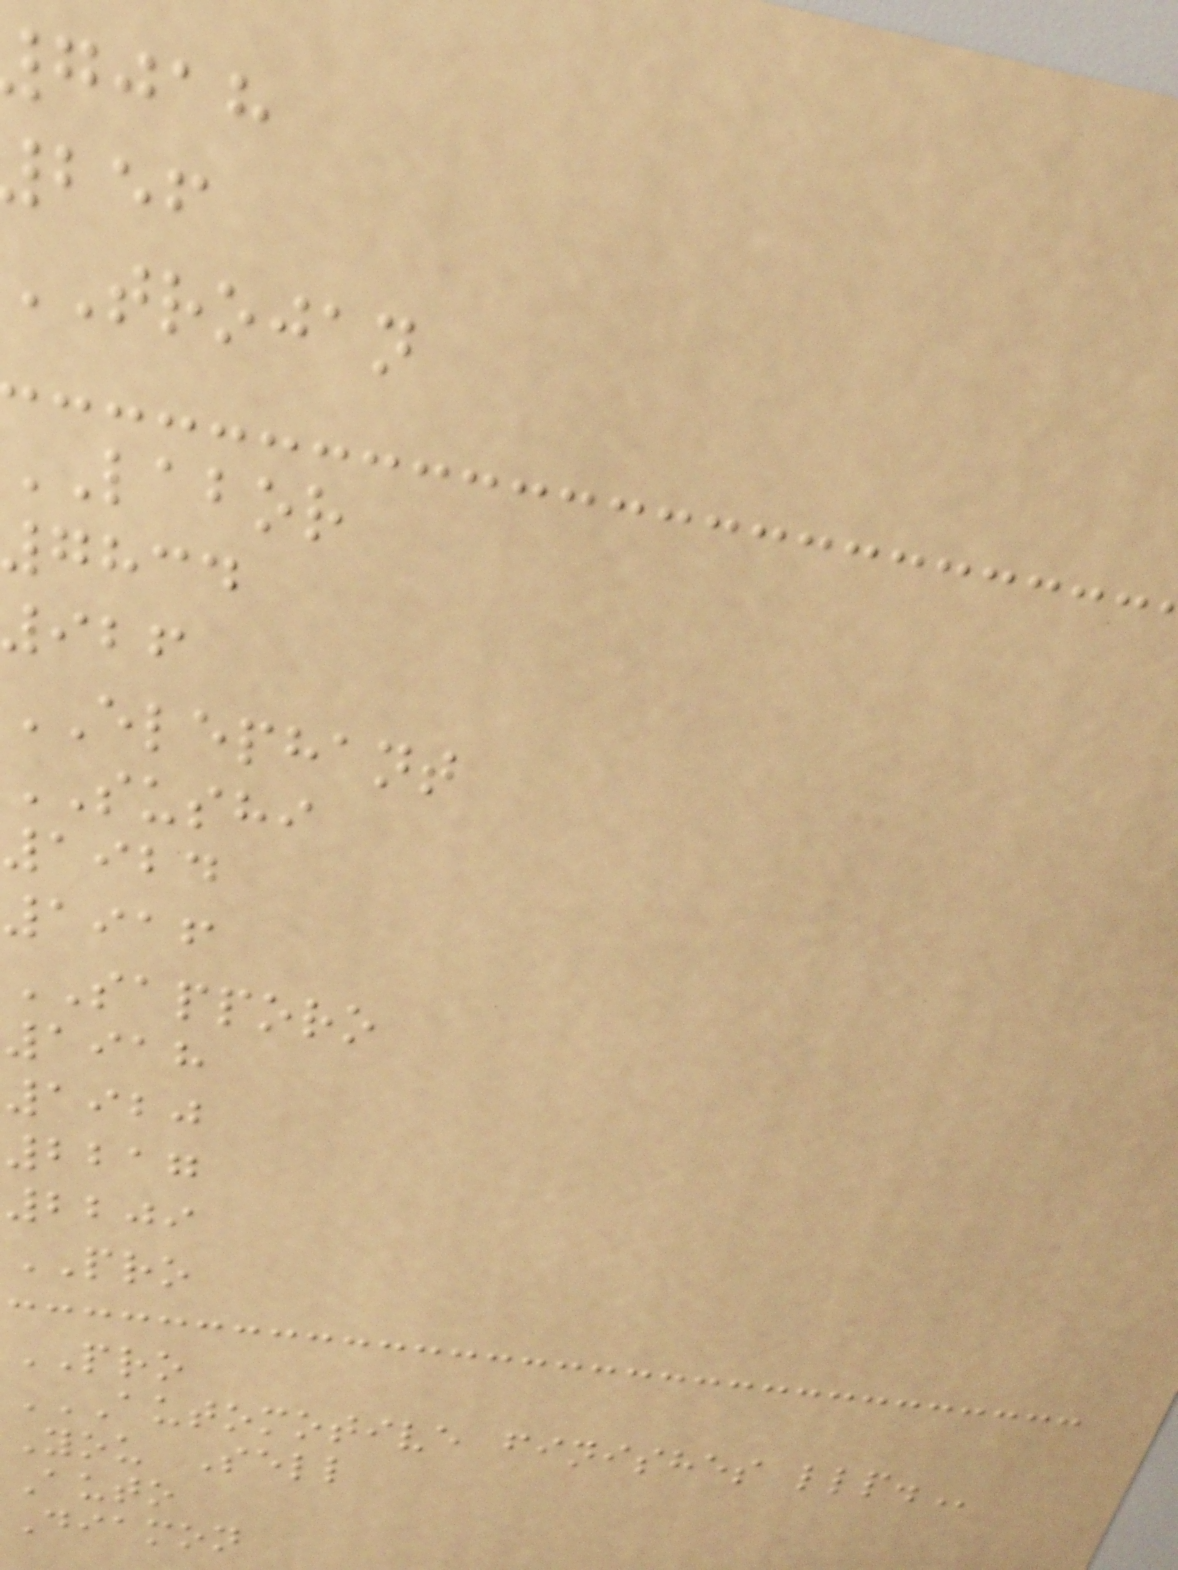gjah
trojan
labor
ghcd
926
ELEPHANT
SUSHI
1924
1916
SAPPORO
1918
1920
2217
2209
PRO
PRO
AUTOMOTIVE FINISHES LLP.
You Sell
Auto
Diamon
